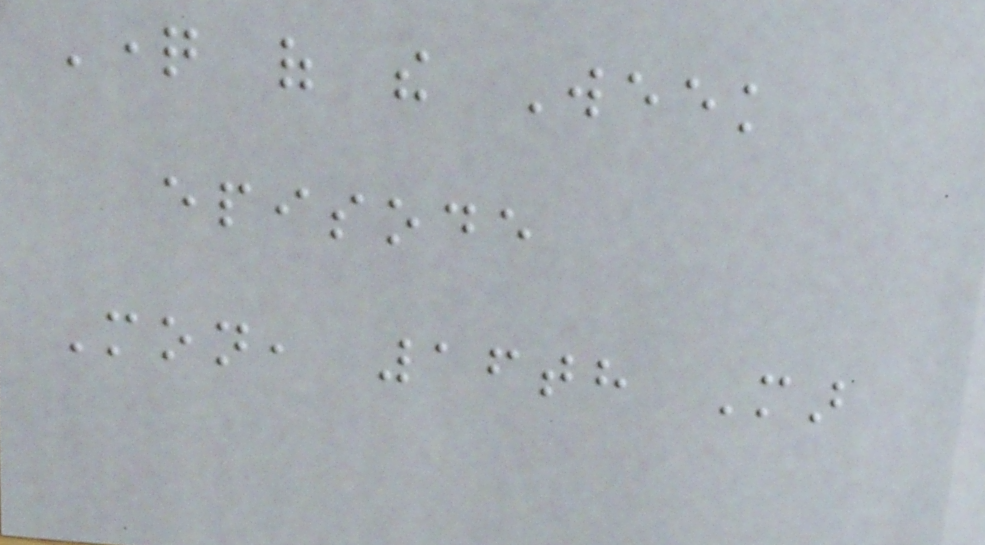Question of the Week
episode
Mon, 16th Mar
